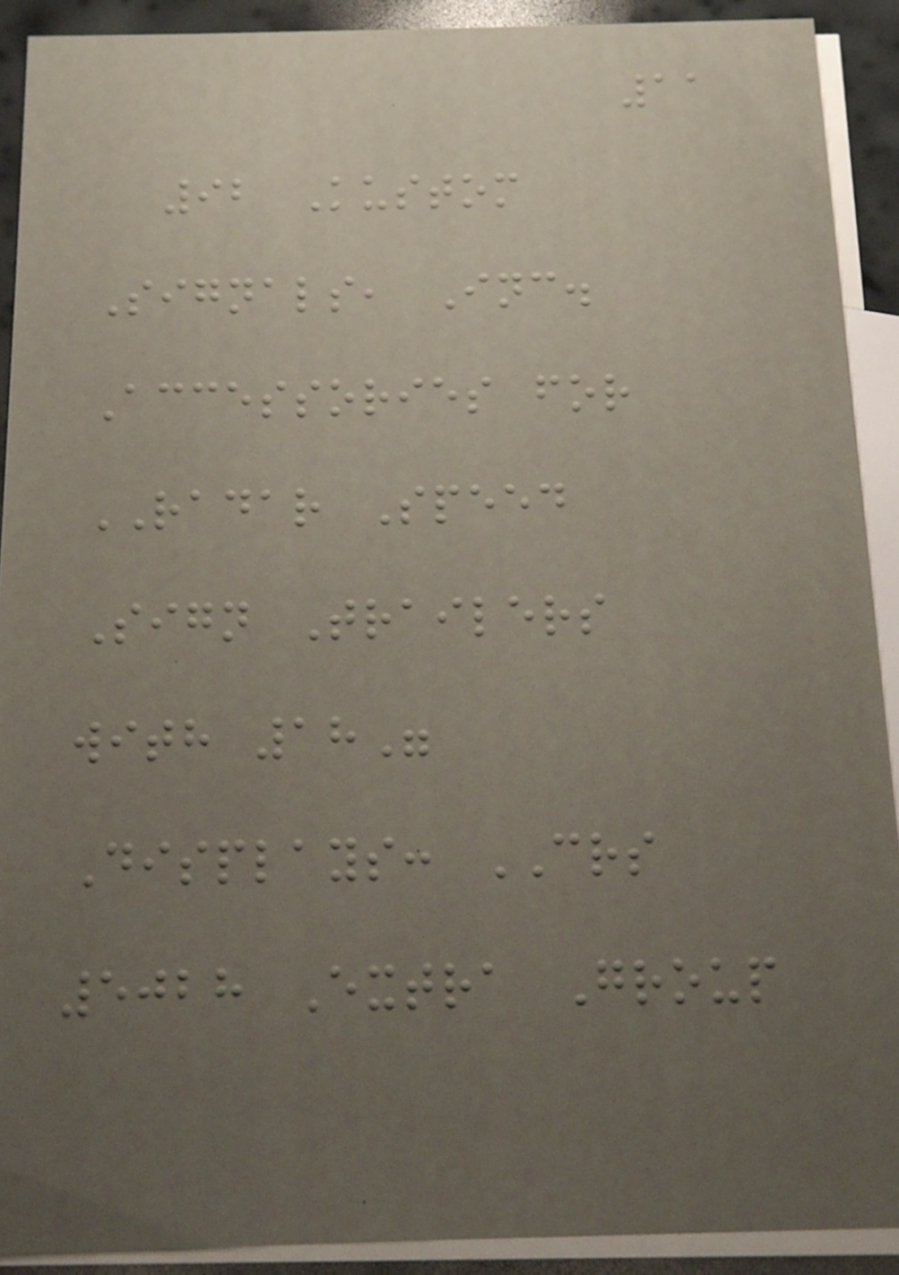11
92 Kustom
Signals, Inc.
Accessories for
RADAR Speed
Sign Trailers
with 18"
Displays: CRS
5028 Extra Group
